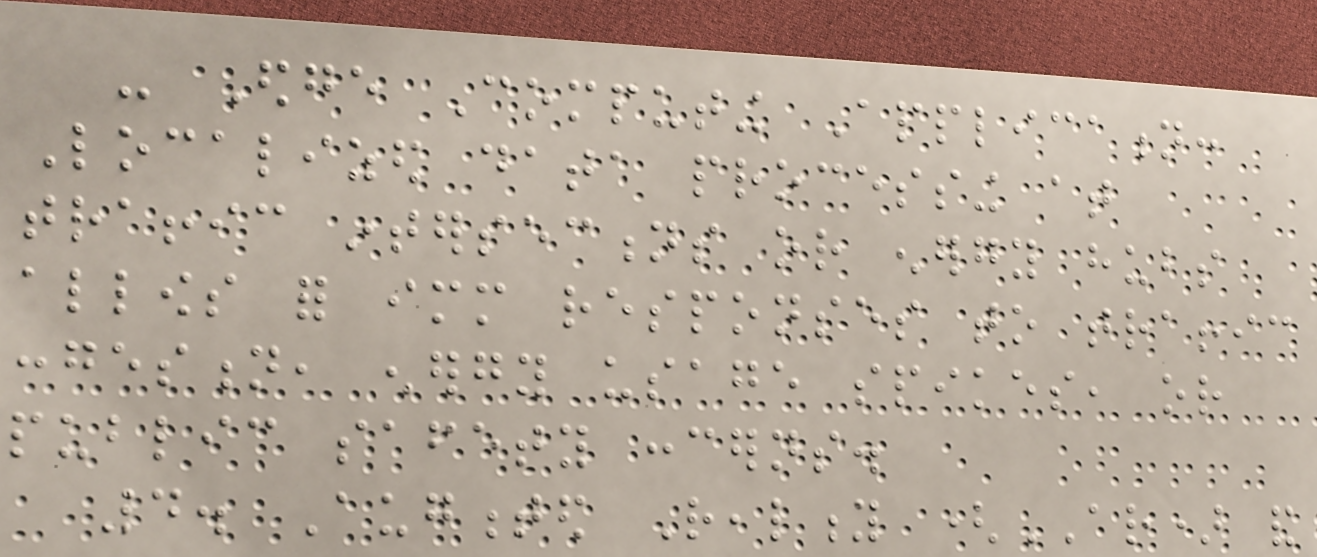- Edge Computing Application:
Localized data processing at
traffic intersections or energy hubs
allows for immediate responses to traffic
congestion, energy usage spikes, or
public safety concerns.
4. Augmented Reality (AR) and
